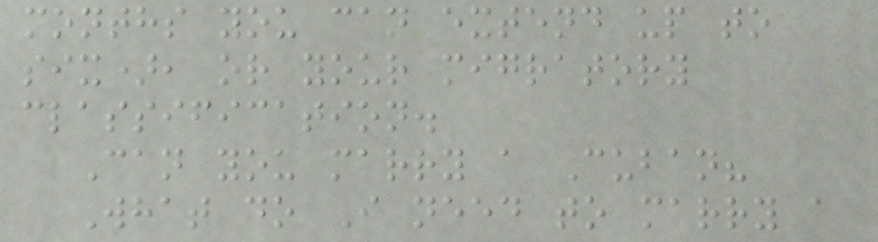months you can extend up to
six), or your migratory
classification.
Can you marry a Cuban?
What do I need to marry a
